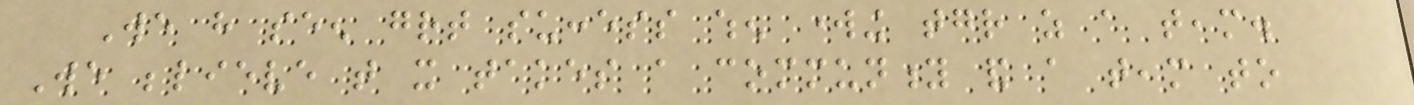We have seen great success when working together as a team.
We believe that it takes a community and a team to
